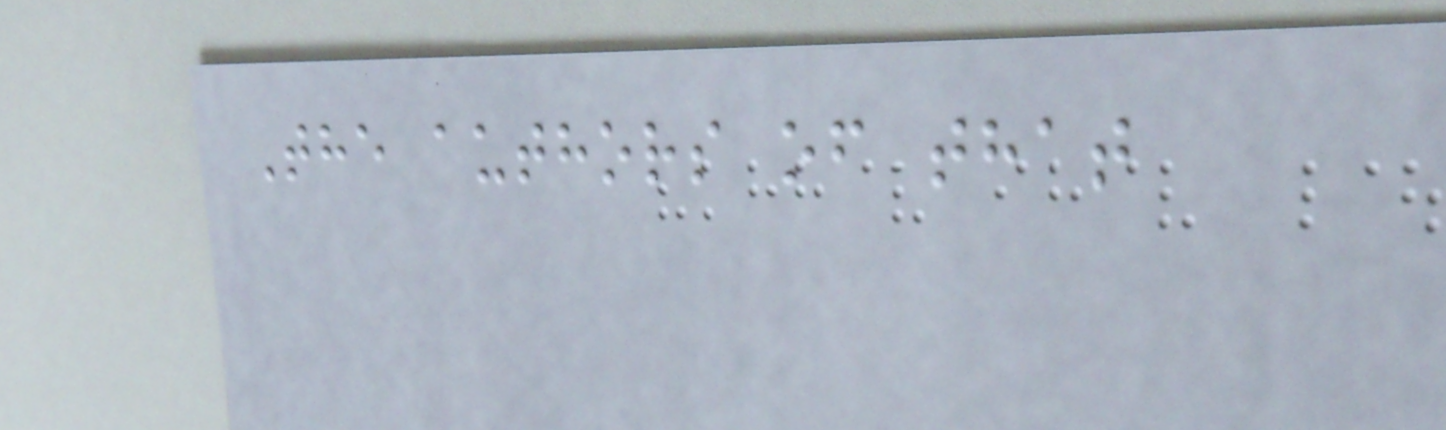The authors of that
